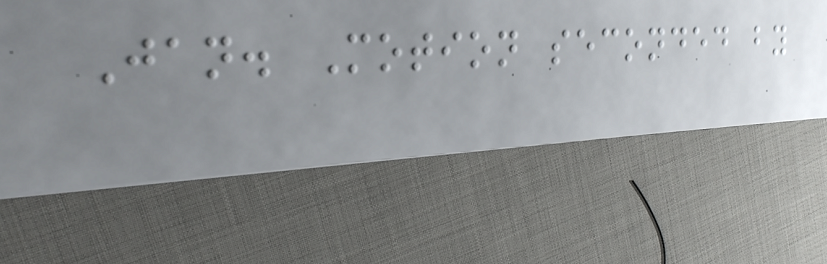Jan. Motion seconded by
